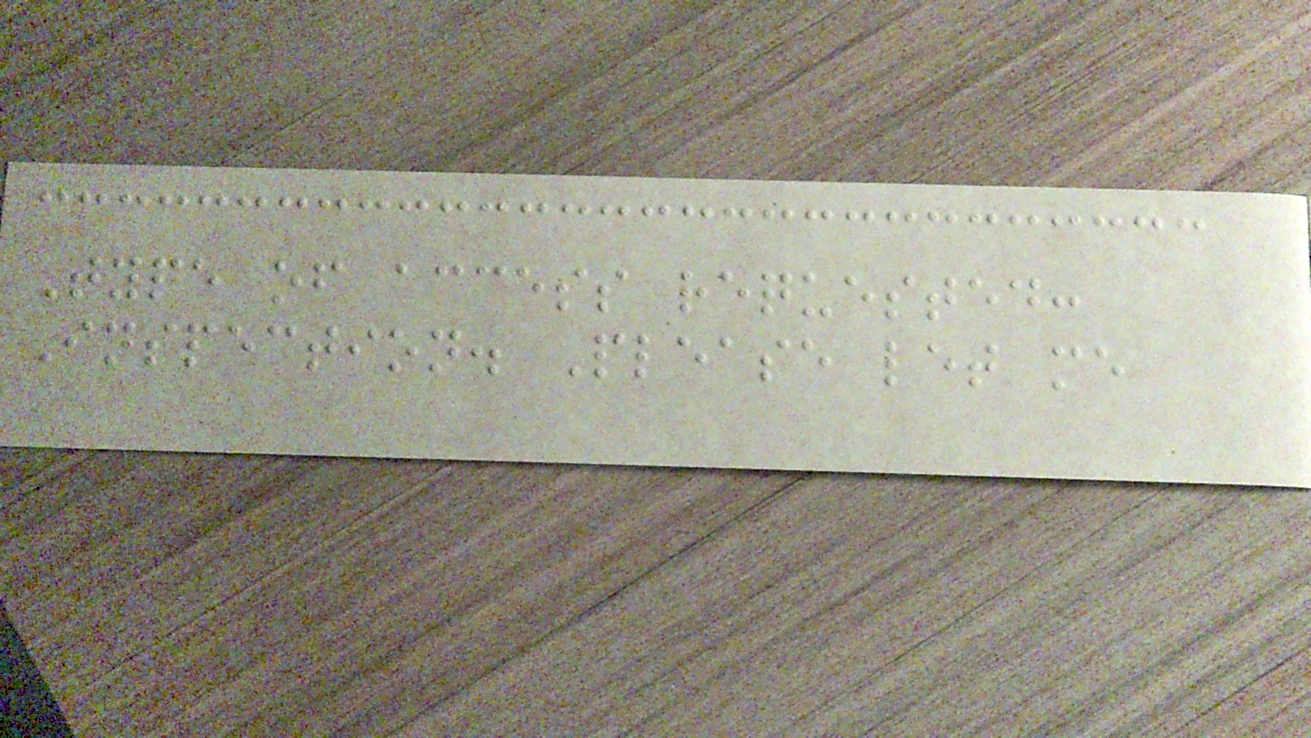Type of access requested:
Inspection. Please let me
